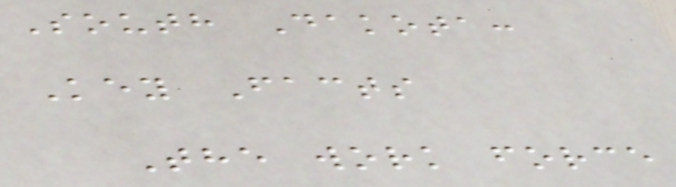South Dakota:
Key Facts
The work force
